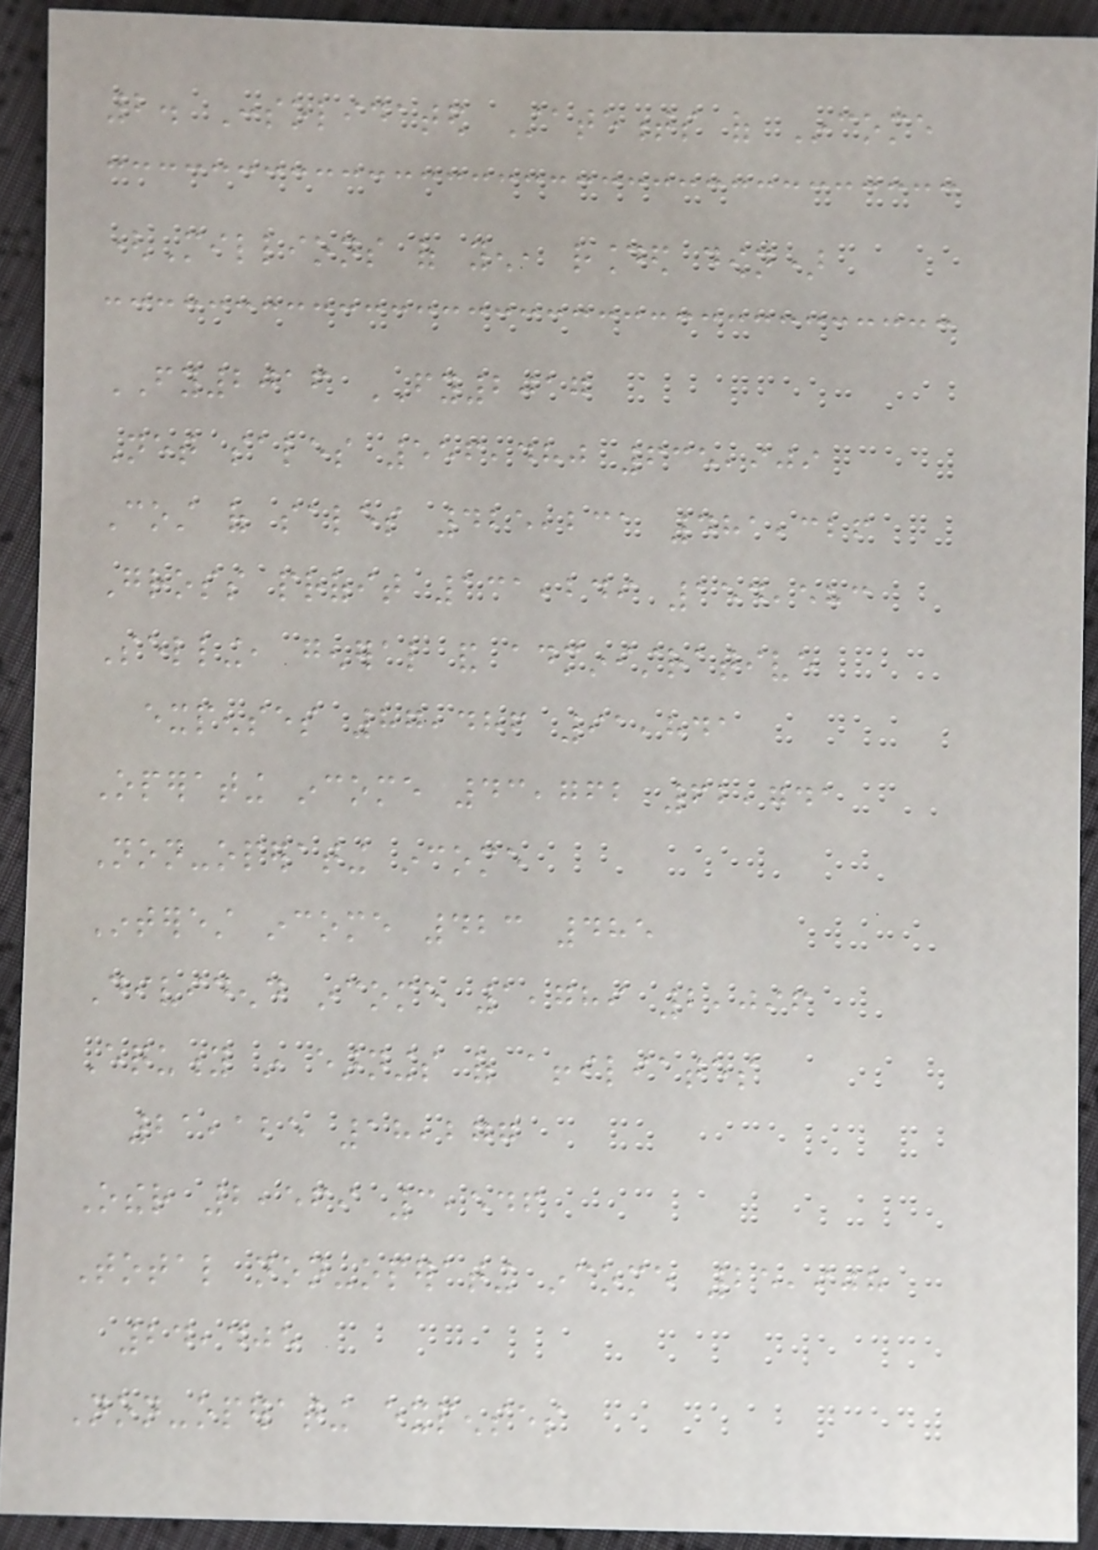2. Consolidated Statements of Income
(Millions of yen, rounded down)
FY2016 FY2017
Net sales 556,480 635,909
Cost of sales 425,231 481,326
Gross profit 131,249 154,583
Selling, general and administrative
expenses 87,486 91,841
Operating income 43,762 62,741
Non-operating income
Interest income 423 485
Dividend income 1,789 2,096
Equity in earnings of affiliates
21,125 18,277
Other 2,569 3,546
Total non-operating income 25,908
24,405
Non-operating expenses
